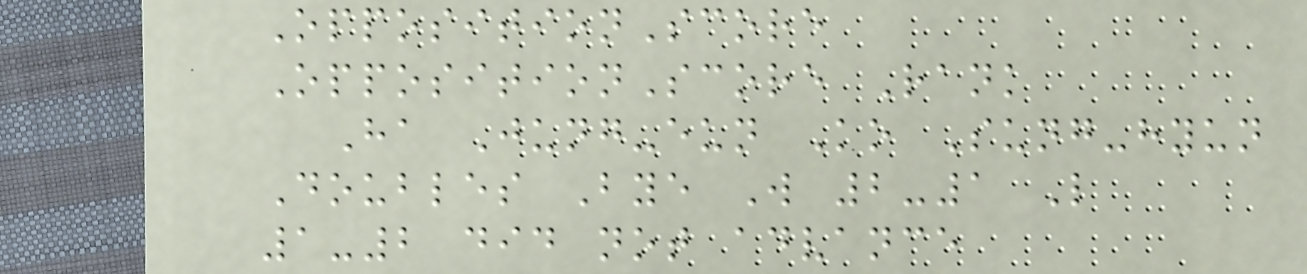OppositionScore
OppositionScore Rank
Ha Jung-eun Ko Sung-hyun
Doubles Bye W 2-1 L
1-2 did not advance
